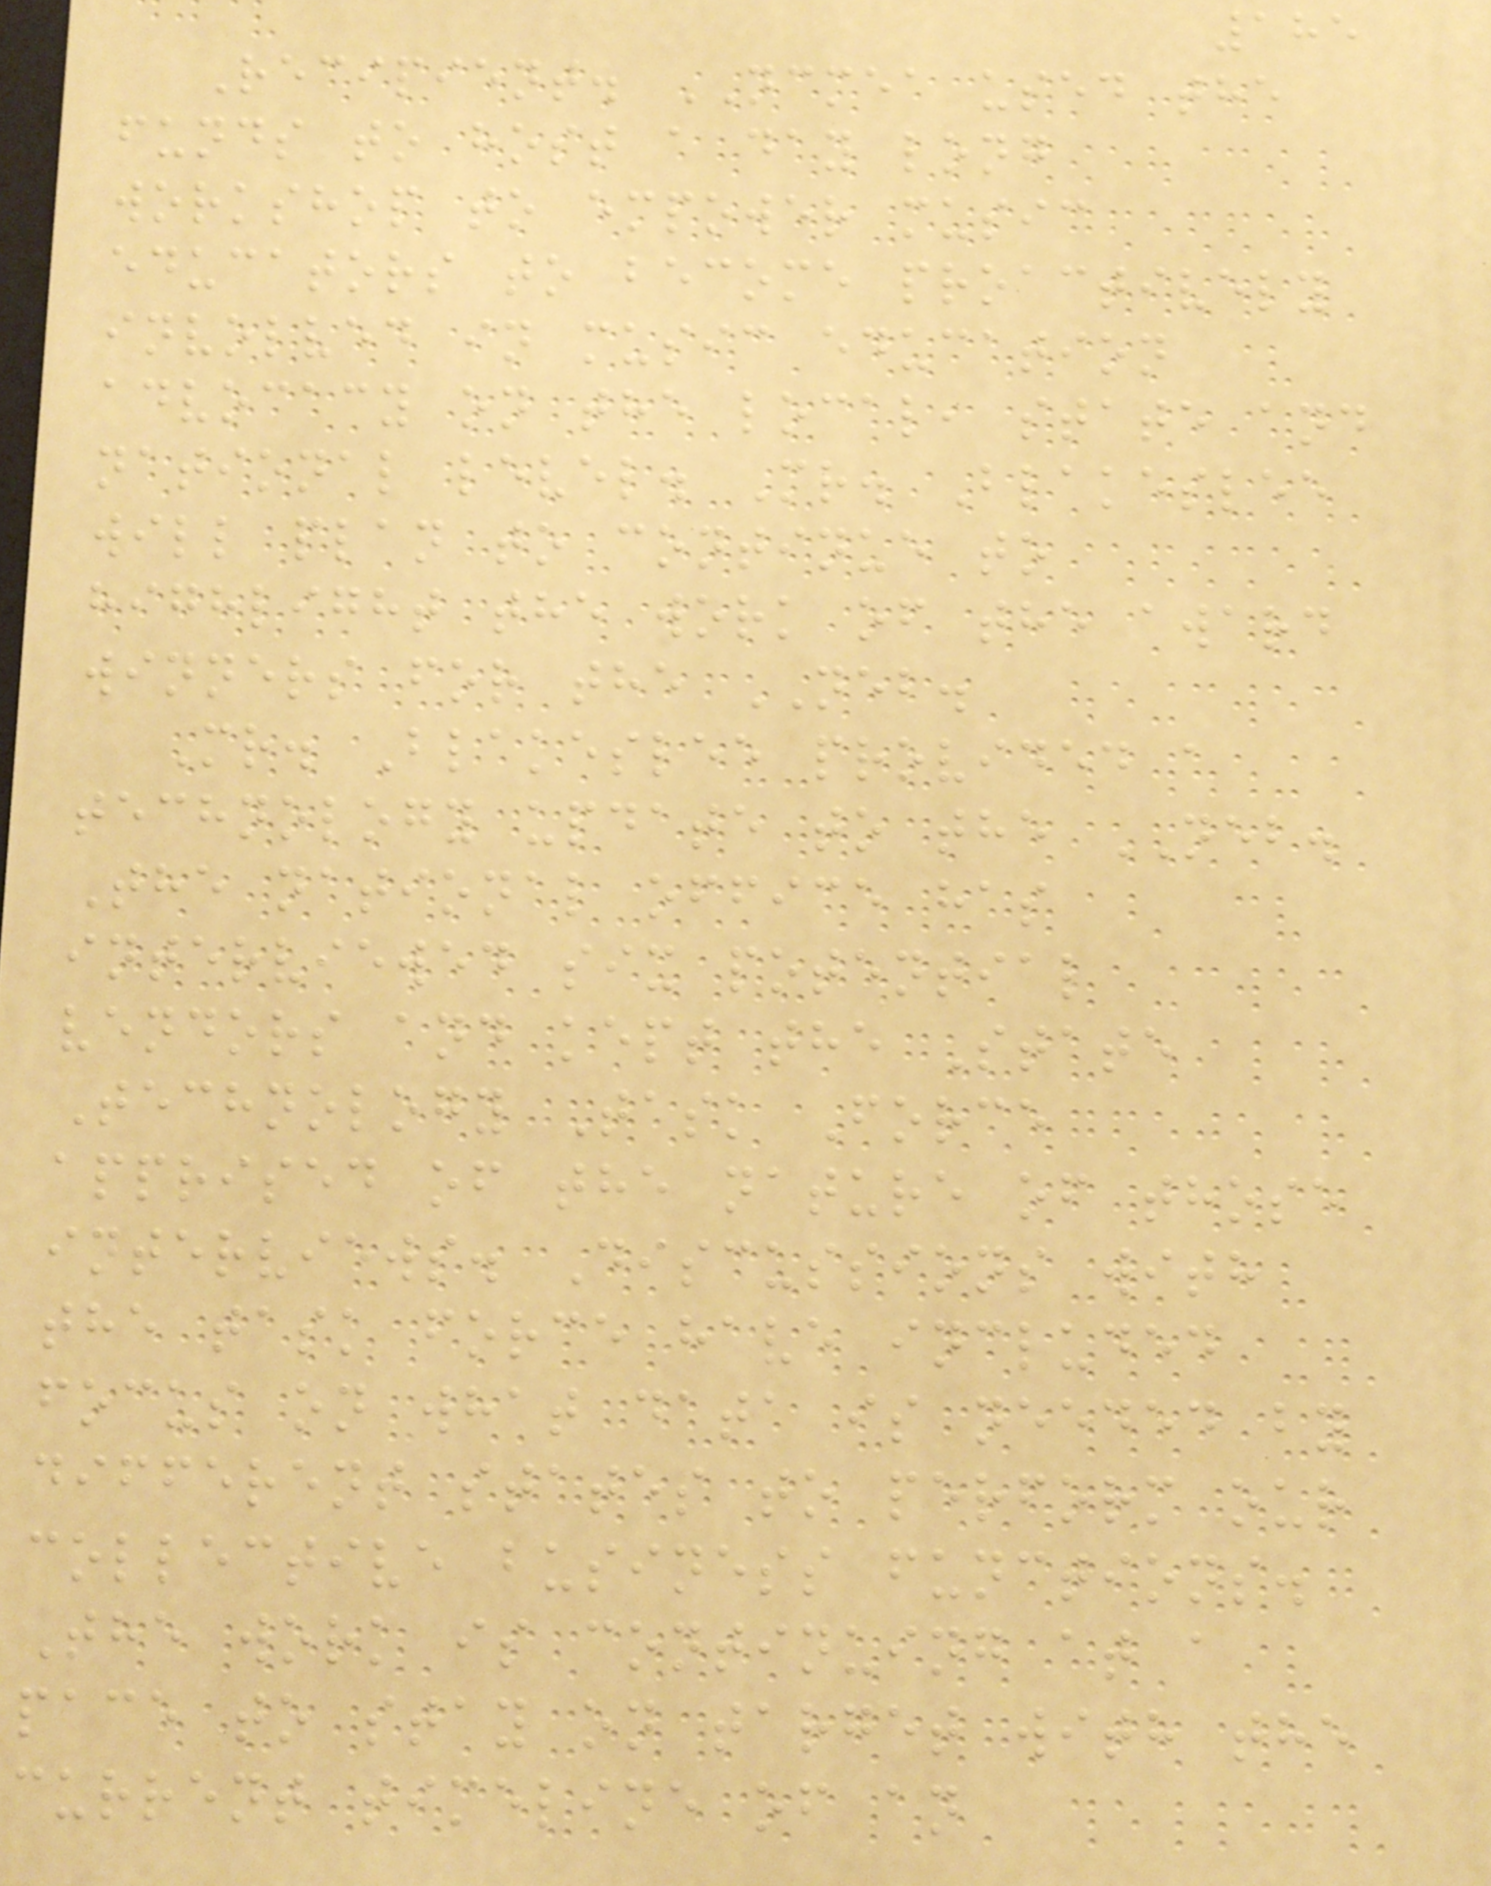185
Recipient. NCMEA used the
funds to host a day long
workshop to empower music
educators to become proactively
involved in music education
advocacy on the local, state and
national level. Mr. Blakeslee
will plan to continue to
highlight the work of the award
winners for the NEB.
Mr. Blakeslee provided a
technology update to the NEB.
The national office has
interviewed six potential
vendors and kept the State
Technology Task Force
apprised of the nature of those
interviews. Discussions with
the task force have included
focus on what data is needed by
different states to perform our
collective business functions.
The work is continuing at a
pace to stay on target with the
current timeline of an
